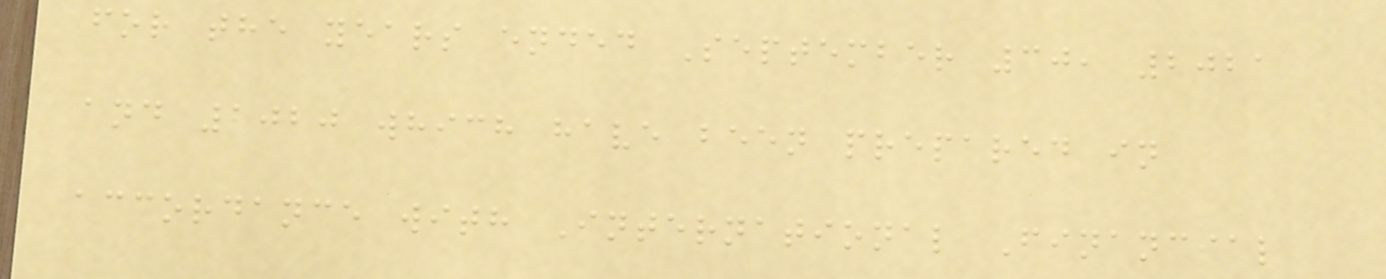for the years ended September 30, 2021
and 2020 which have been prepared in
accordance with International Financial
